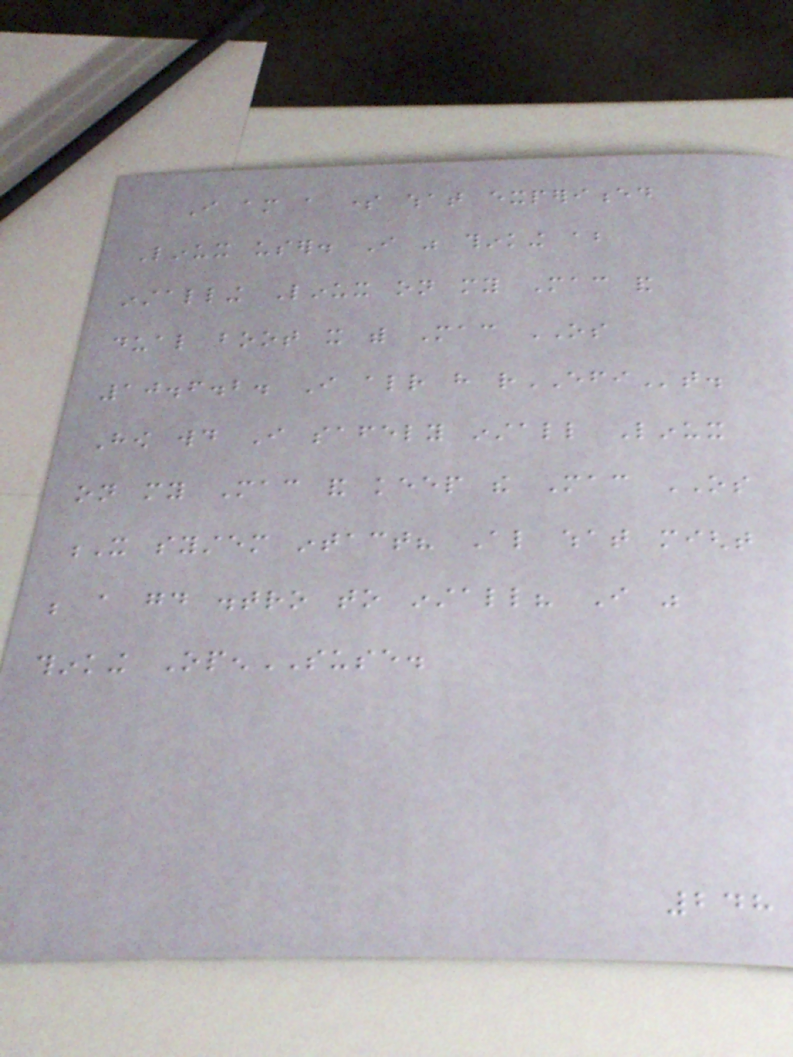I am a some what experienced
Linux user. I was thinking about
installing Linux on my Mac and
dual boot it with Mac OS
10.6.2. I already have rEFIt.
How would I safely install Linux
on my Mac and keep the Mac OS
X system intact? Also what might
be a good distro to install? I was
thinking OpenSUSE.
248
